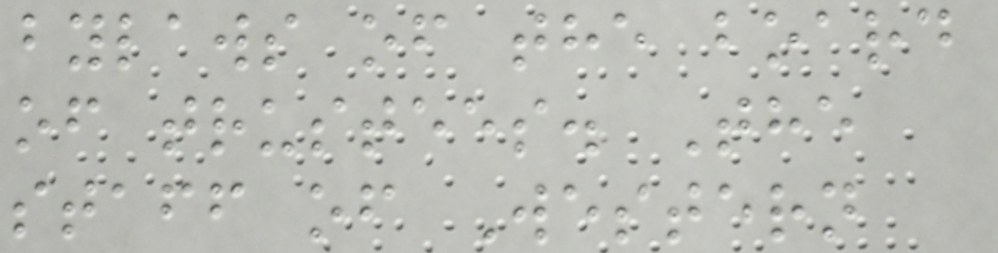bylaws of the board
of trustees. The
staff of Western
